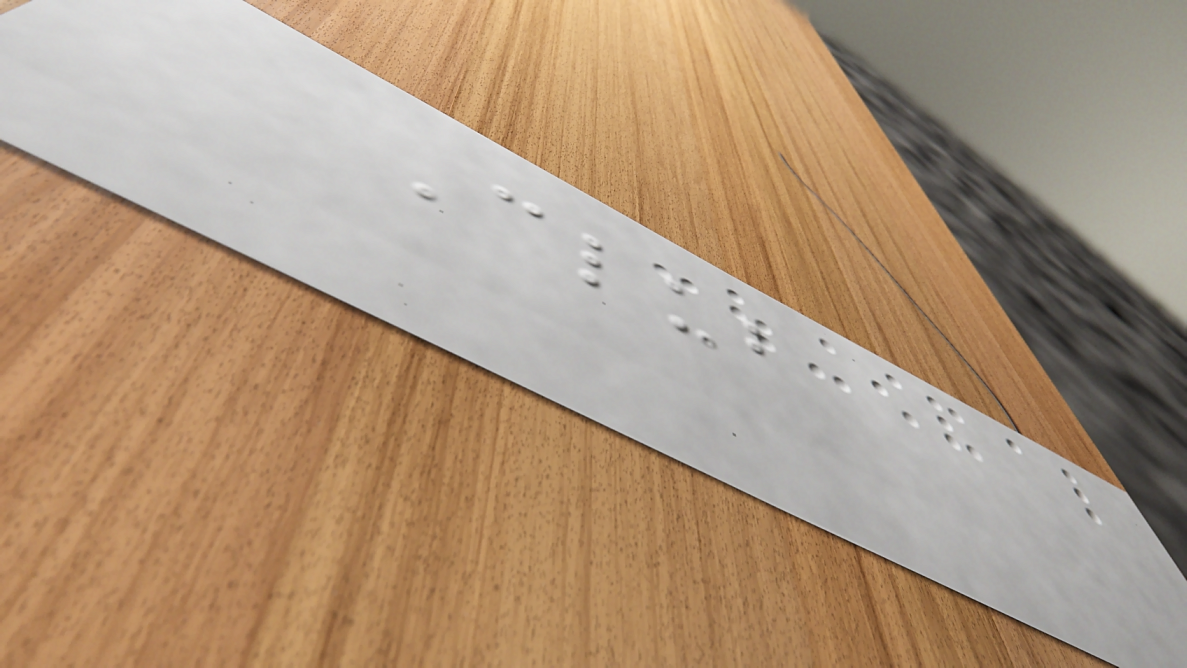Club
